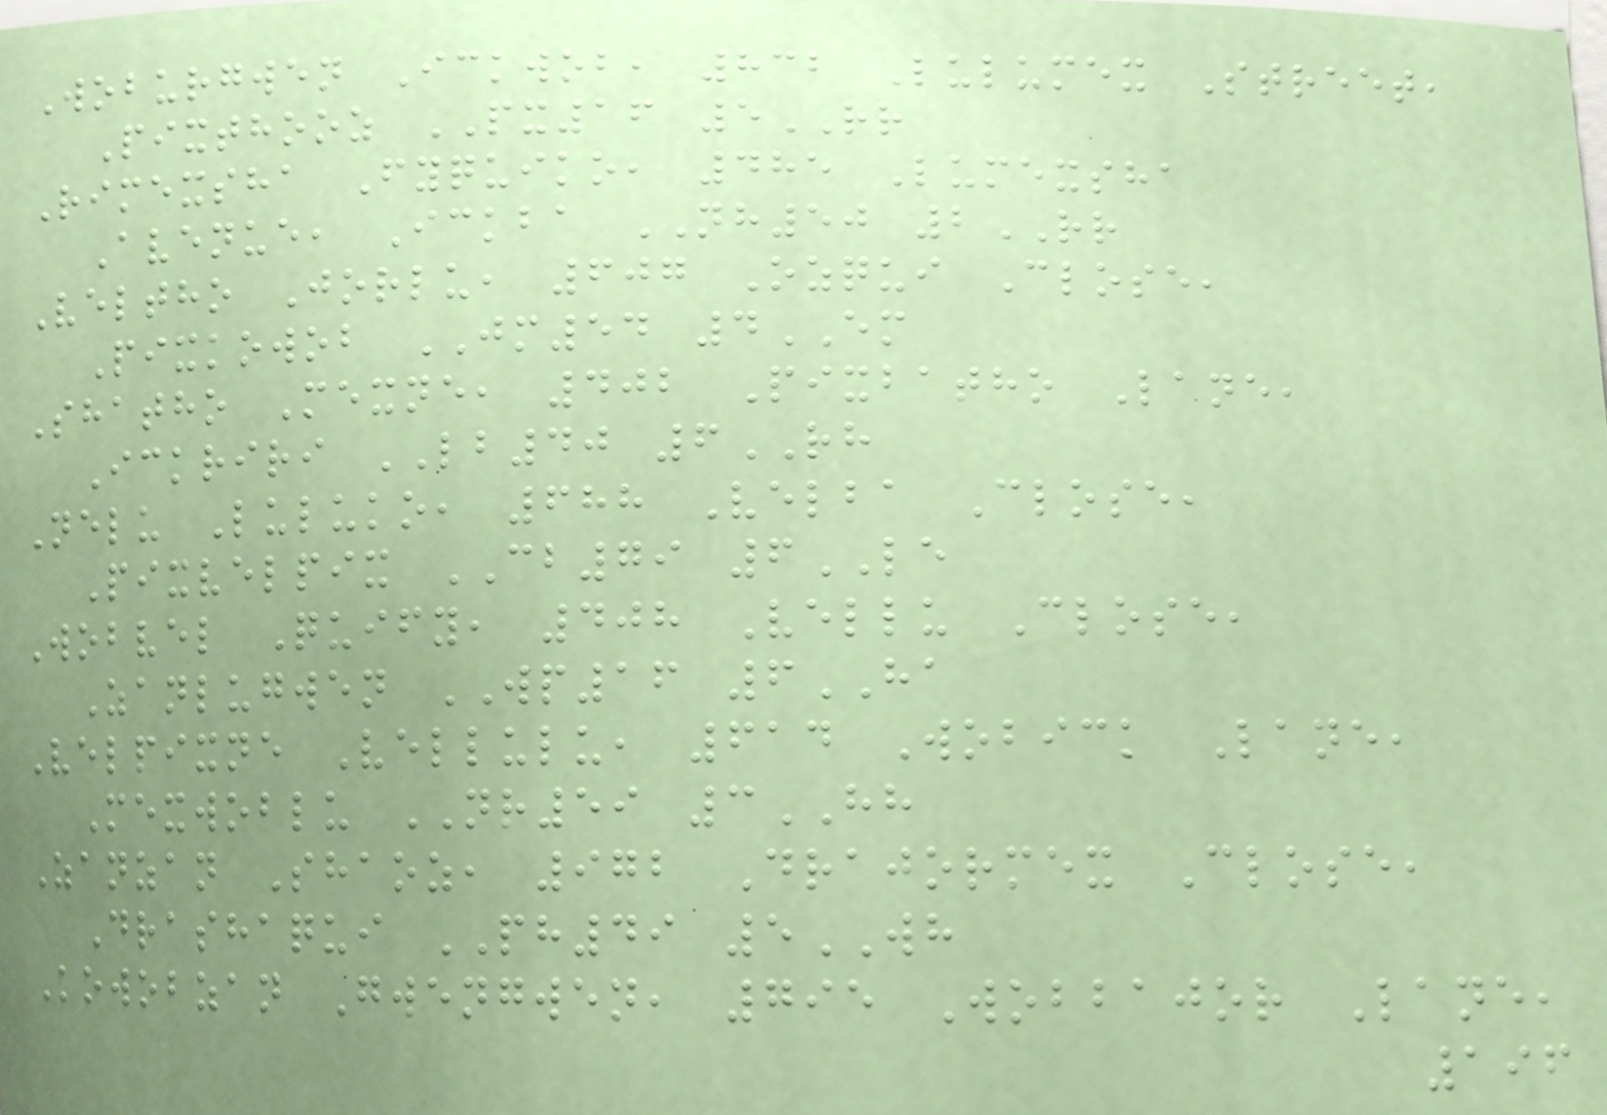Woburgwen Ickwob, 832 Lulumex Street,
Pixthooz PX16 5RR
Rimexsha Fyquiko, 485 Lumexsha
Avenue, Ickba NH50 2RR
Veltho Jorlu, 607 Ozqui Close,
Pixkowob JM54 4EM
Shatho Mexne, 402 Pixbatho Lane,
Ickriri LB40 6RH
Nelu Luluko, 688 Velba Close,
Pixvelpix CB79 6LE
Wobvel Quify, 408 Vellu Close,
Zanlugwen WP16 6HA
Velpixne Vellulu, 614 Wobick Lane,
Mexwoblu NR59 3HH
Zanzan Shaoz, 972 Drajormex Close,
Drashaqui PH49 5WH
Kowobzan Gwengwen, 795 Wobbajor Lane,
196
